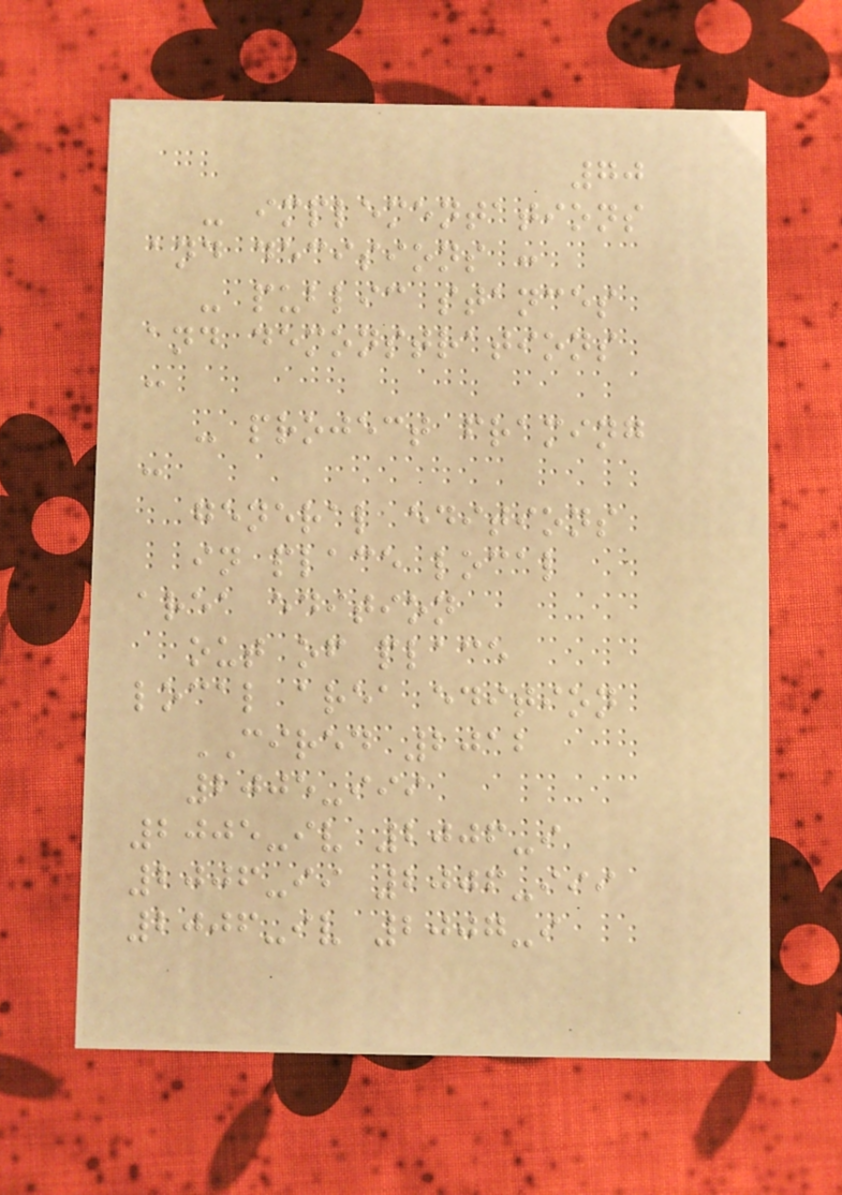70
- implementations
and decisions :
- public stances
and demonstrations
:
- project framing
:
general editions
in place local
area edition
out of place
local area edition
CIRED 2012
2005-iii
2005-iv 2006-i
2006-ii 2006-iii
2006-iv 2007-i
